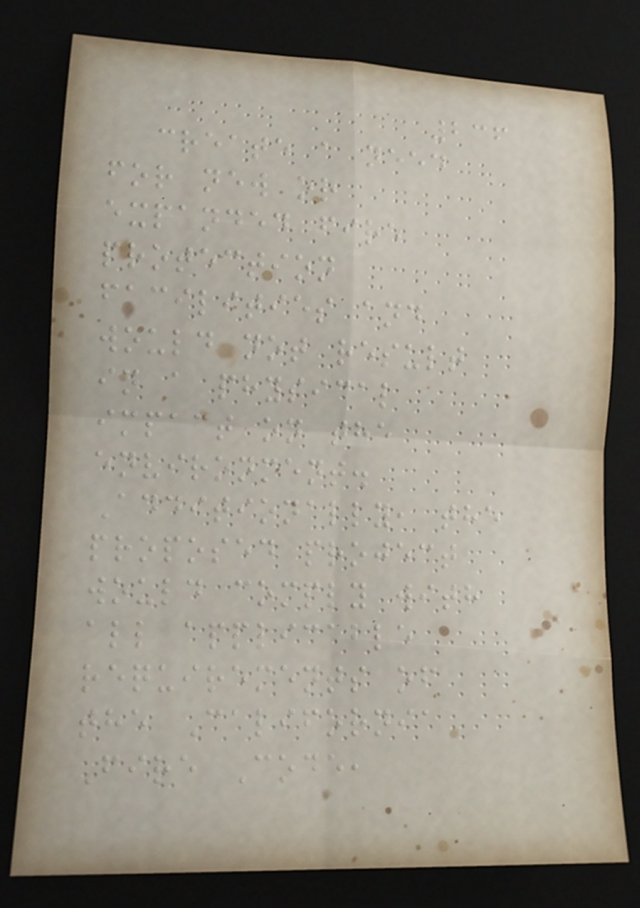236
create a need
for new or
expanded fire
protection
facilities and
would not result
in a physical
impact on the
environment.
Additionally, the
proposed project
would comply with
all applicable
requirements of
the California
Fire Code,
